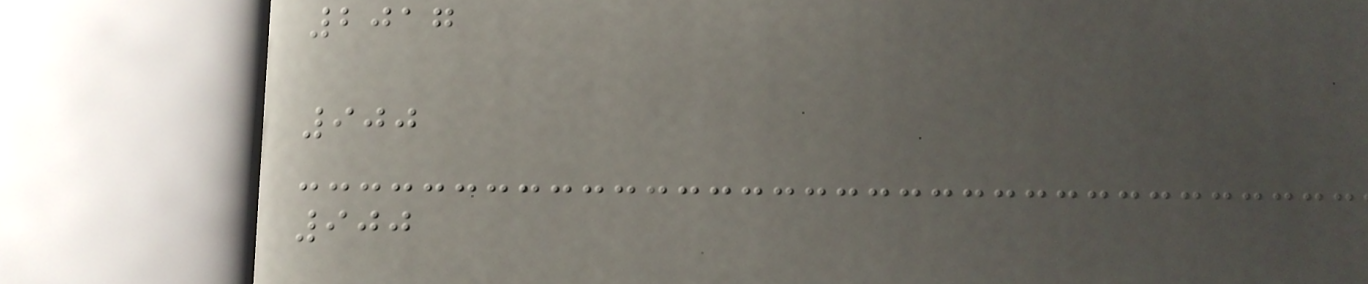2017
900
900
